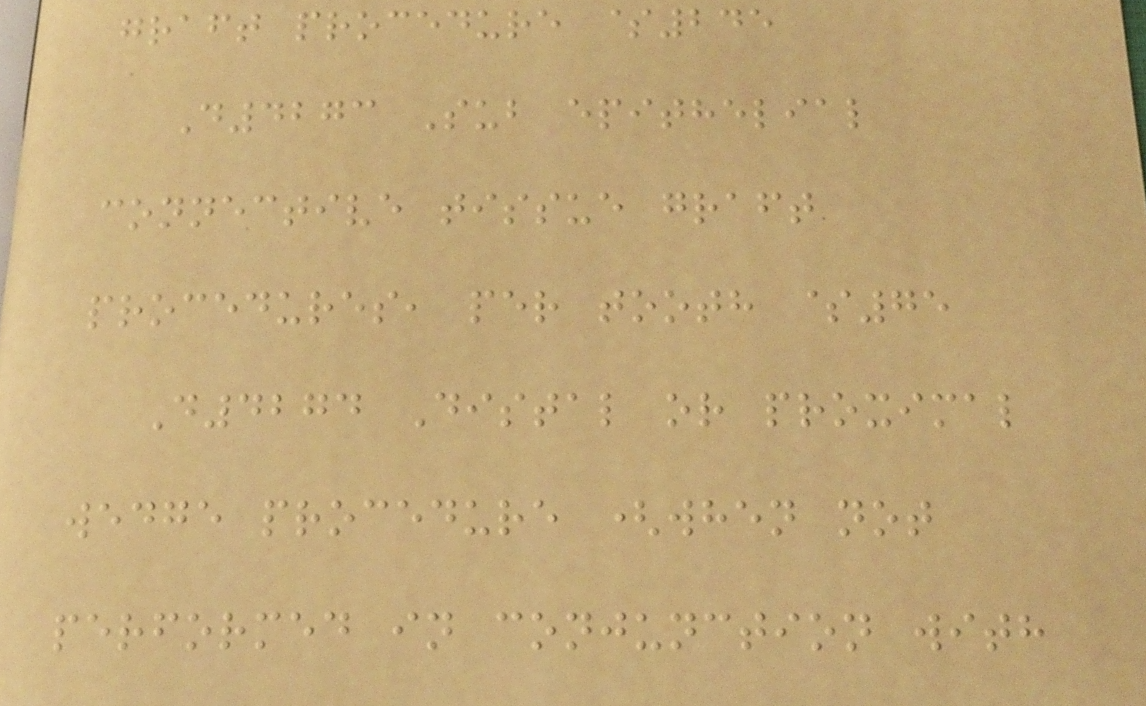graft procedure $245
D4273 Sub epithelial
connective tissue graft
procedures, per tooth $75
D4274 Distal or proximal
wedge procedure (when not
performed in conjunction with
